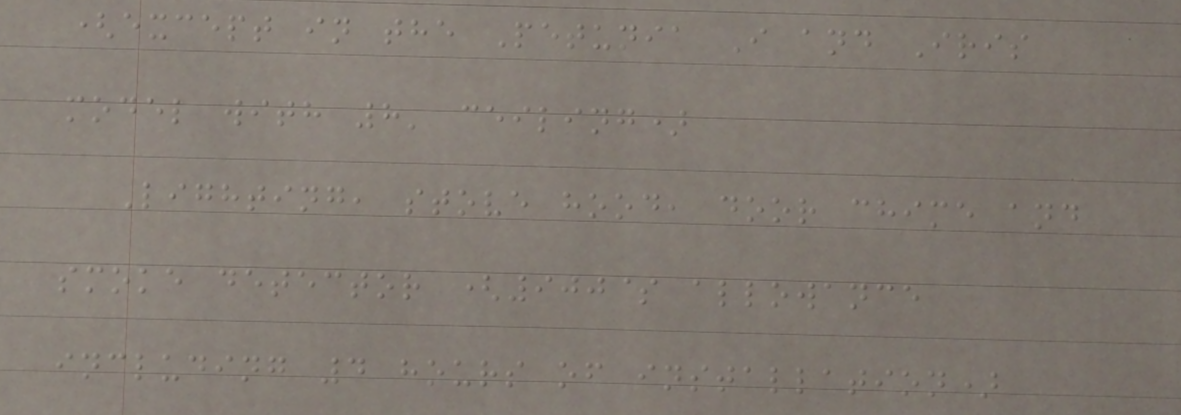(except in the Petunia I and Iris
model with 8' ceiling)
Lighting, stove hood, door chime and
smoke detector (900$ allowance
including 4 hours of installation)
